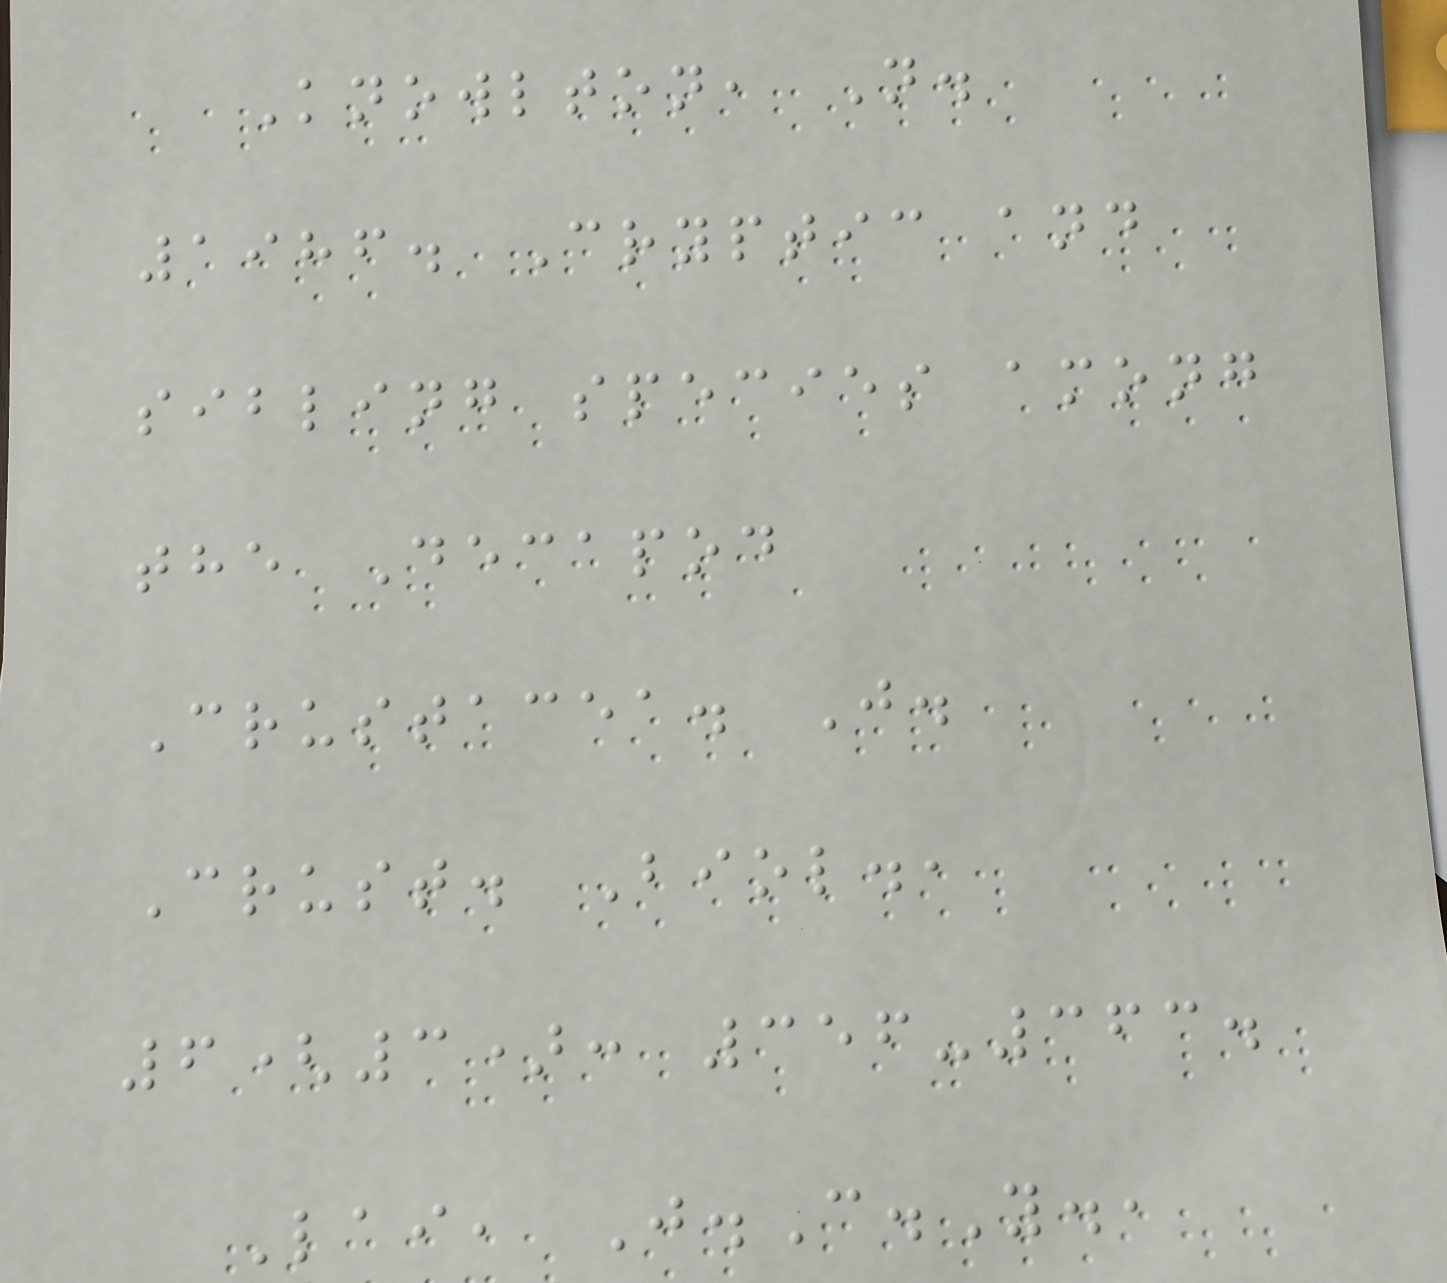Knowlton, N.
1986. Cryptic and
sibling species among
the Decapod
Crustacea. J.
Crust. Biol.,
6(3): 356-363.
Lai, J.C.Y.,
